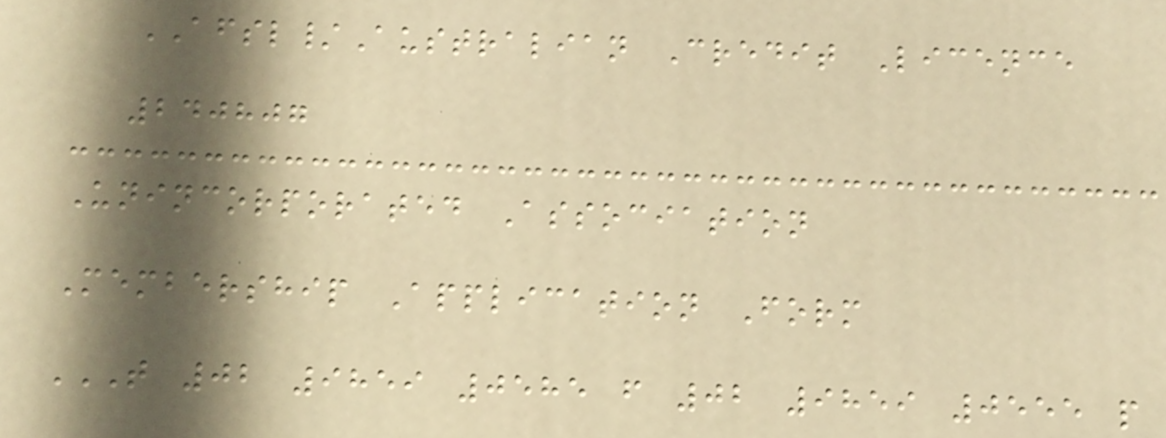AFSL/Australian Credit Licence
240807
Unincorporated Association
Membership Application Form
T 02 9859 0585 F 02 9859 0555 P
